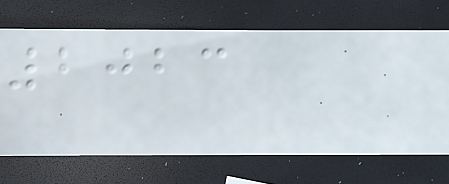2023
